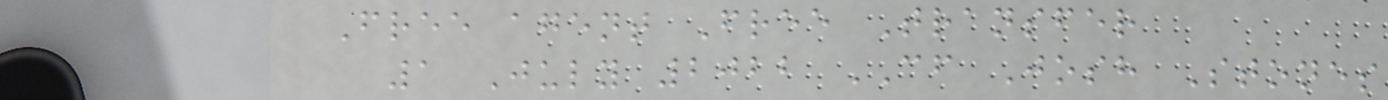Free agent Free Transfer
1 July 2022 CF Josh Stones
